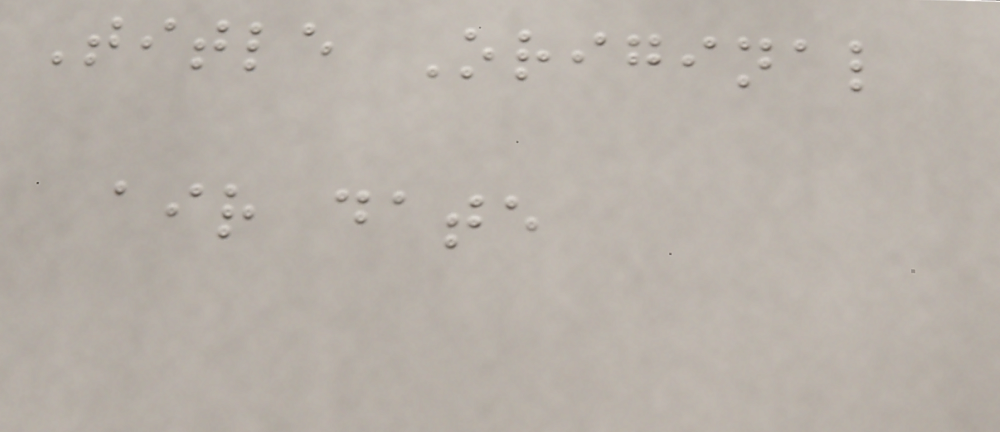Title Original
air date
